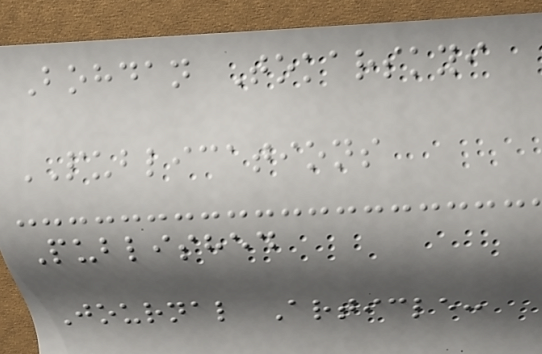Bohdan Tokarskyi
PUBLICATIONS
Published
Journal Article:
